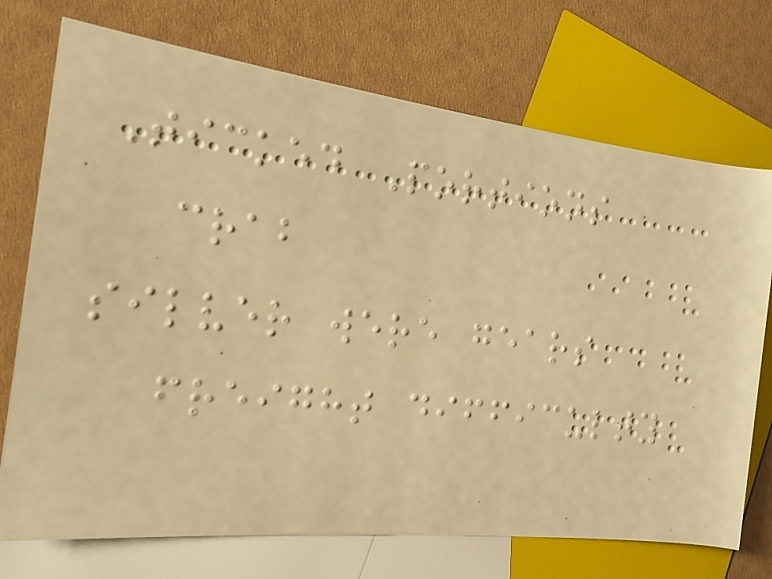Ticked Portions
crab
silver were gears
freight difficulty
